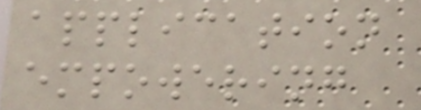application
empowering
